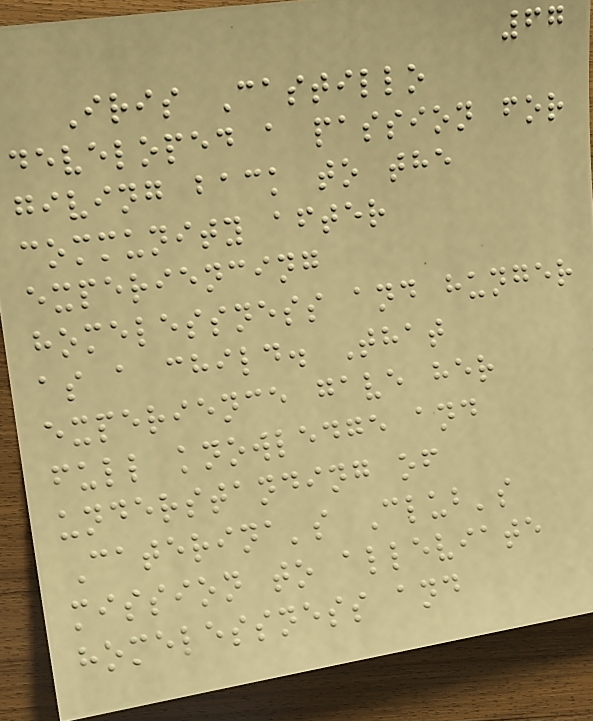67
Iris Castillo
developed a passion for
giving back to the
community after
experiencing
homelessness and hunger
as a child. That
experience gave her
full knowledge and
understanding of
Caterina's Club's
mission to alleviate
homelessness and
